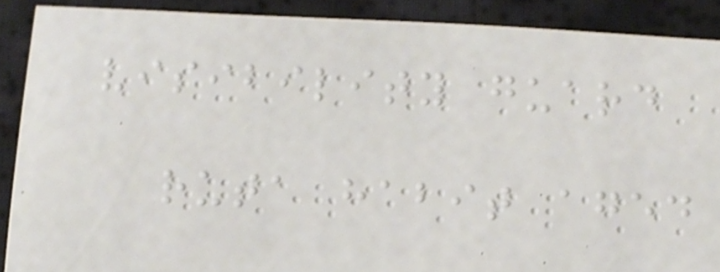visibility guard
ruta habit aged
